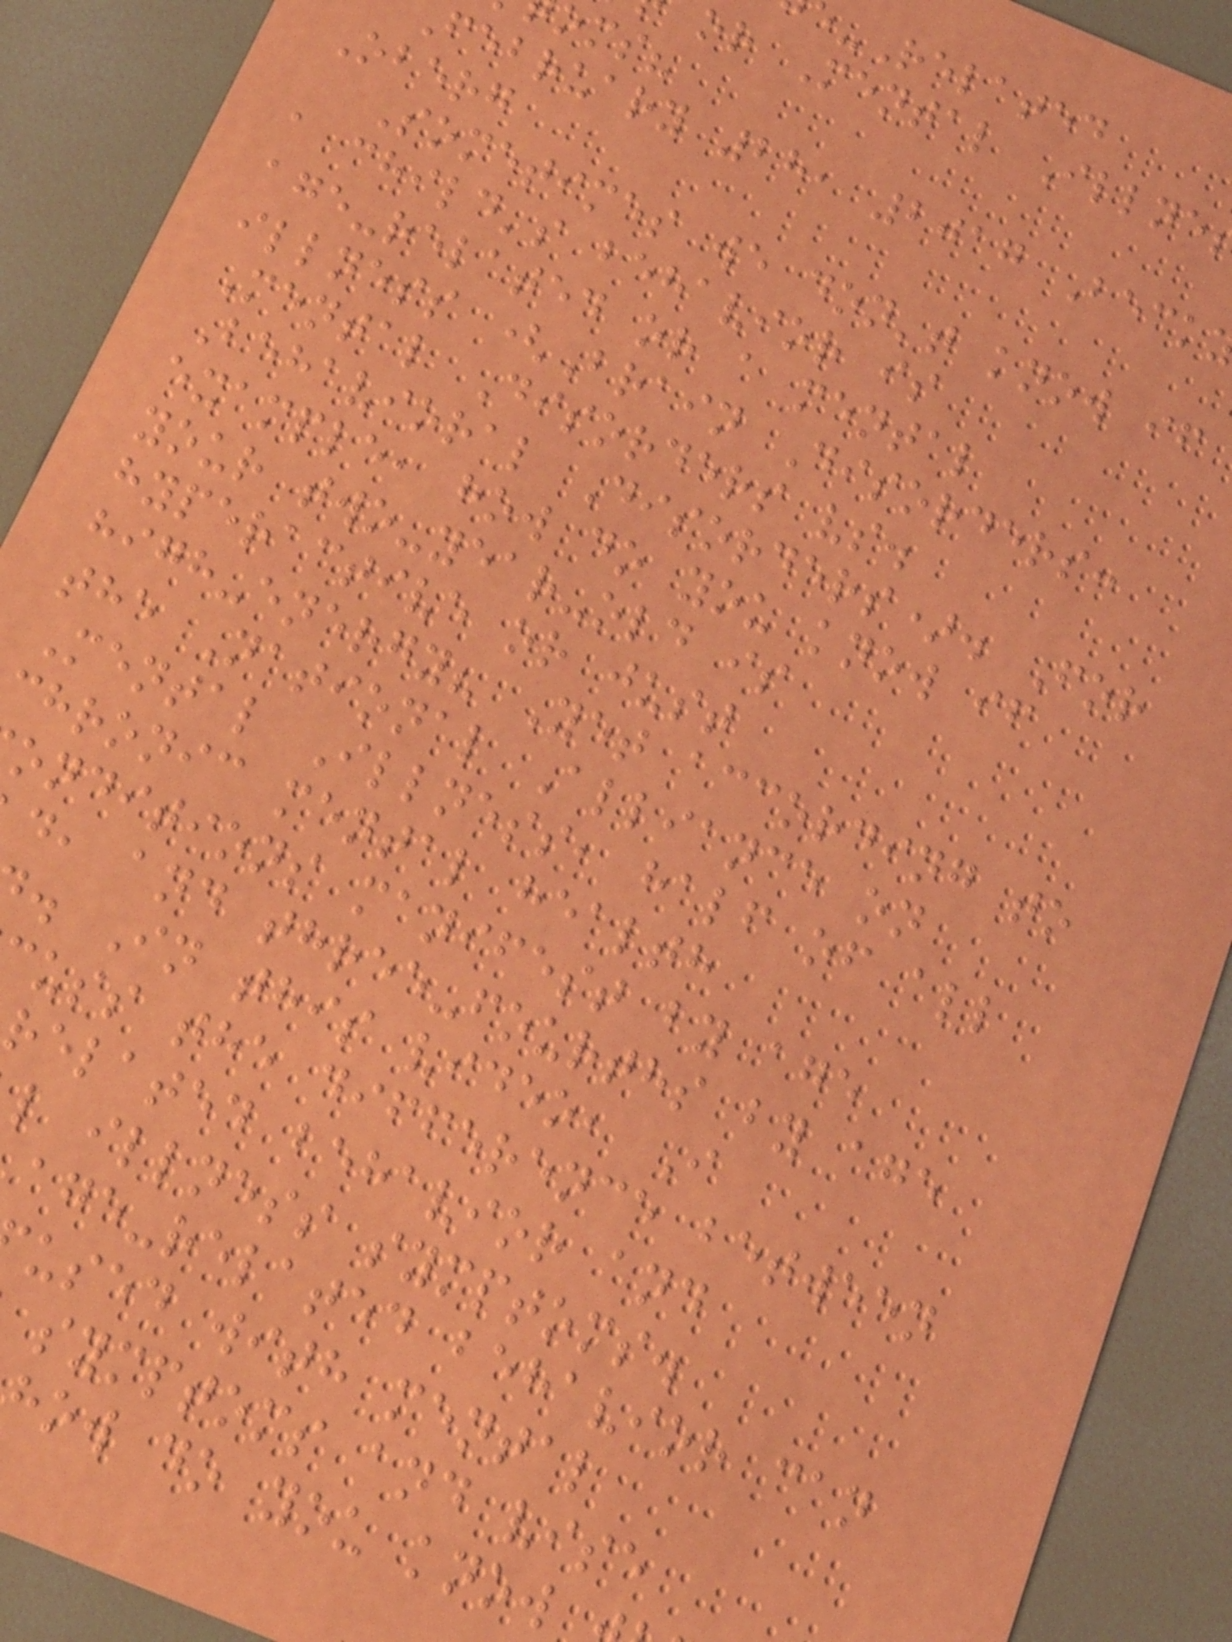-Related
or Mental Illne
oms?
february 28, 2017 Beck
Oberg
Sometimes we don't know if
a child's behavior is
age-related or a mental
illness (Brain Disorders:
Mental Disorders vs.
Behavioral Disorders). For
example, how do you know if
your two-year-old is
hyperactive or just
high-energy? Yet according to
the National Alliance on
Mental Illness, half of all
chronic mental health
onditions manifest by age
d, and three-fourths by age
. In this video, I
uss the difference between
related behavior and
l illness symptoms.
age-related behavior can
used with mental
symptoms and vise
how do you know
